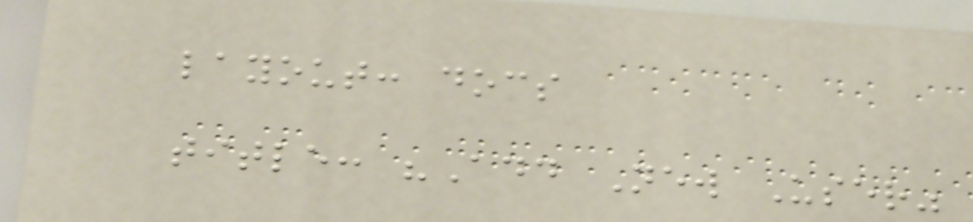layout: docs
title: "Add New User"
